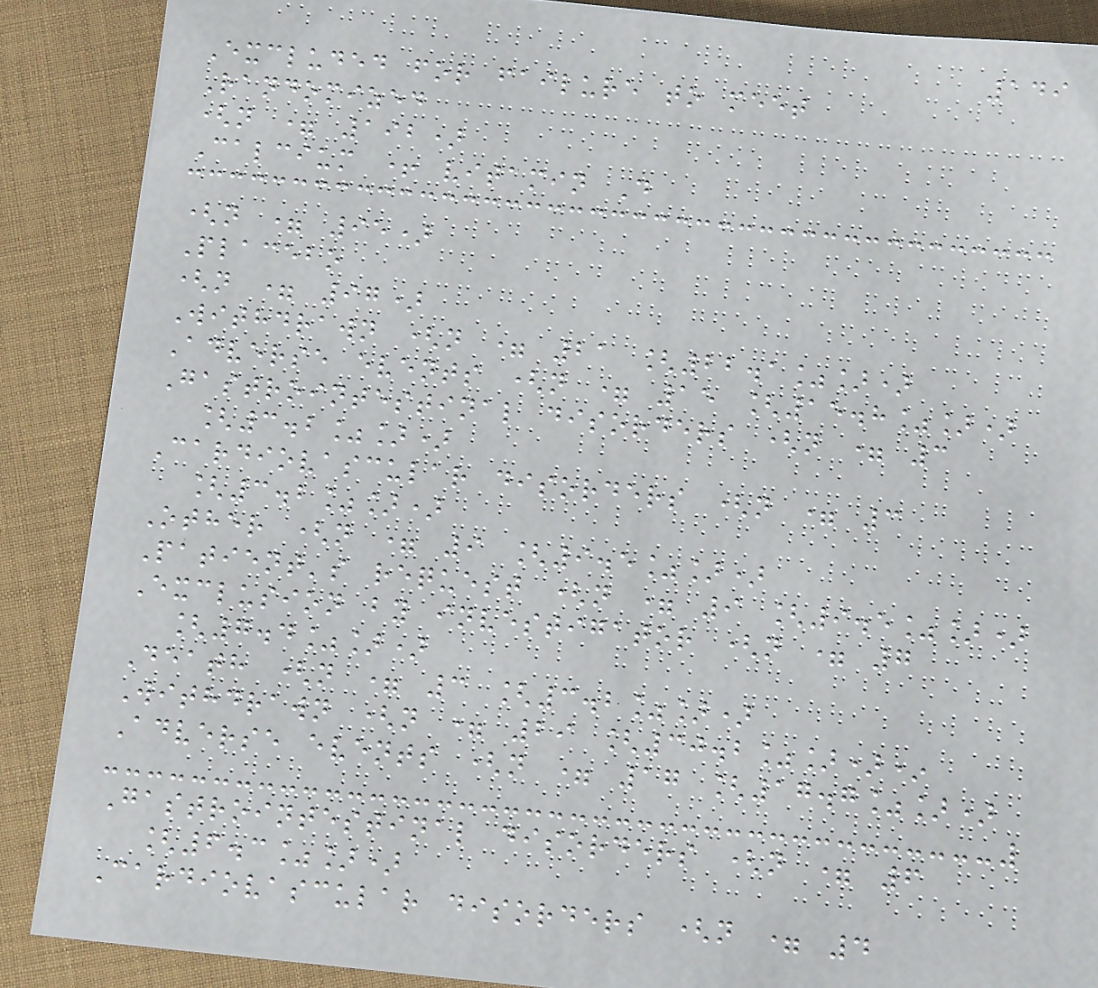149
Excluded for failure to meet
Randomized
(n = 192)
Calcium + vitamin D
(n = 95)
Placebo
(n = 97)
Withdrawn (n = 21 [22.1%])
Adverse events (n = 15 [15.8%])
Gastrointestinal disorders (n = 3
[3.2%])
Cardiovascular disorders (n = 3
[3.2%])
Other (n = 9 [9.5%])
Patient's request (n = 9 [9.5%])
Exclusion by investigator (n = 7
[7.4%])
Death (n = 3 [3.2%])
Withdrawn (n = 29 [30.2%])*
Adverse events (n = 17 [17.7%])
Gastrointestinal disorders (n = 6
[6.3%])
Cardiovascular disorders (n = 4
